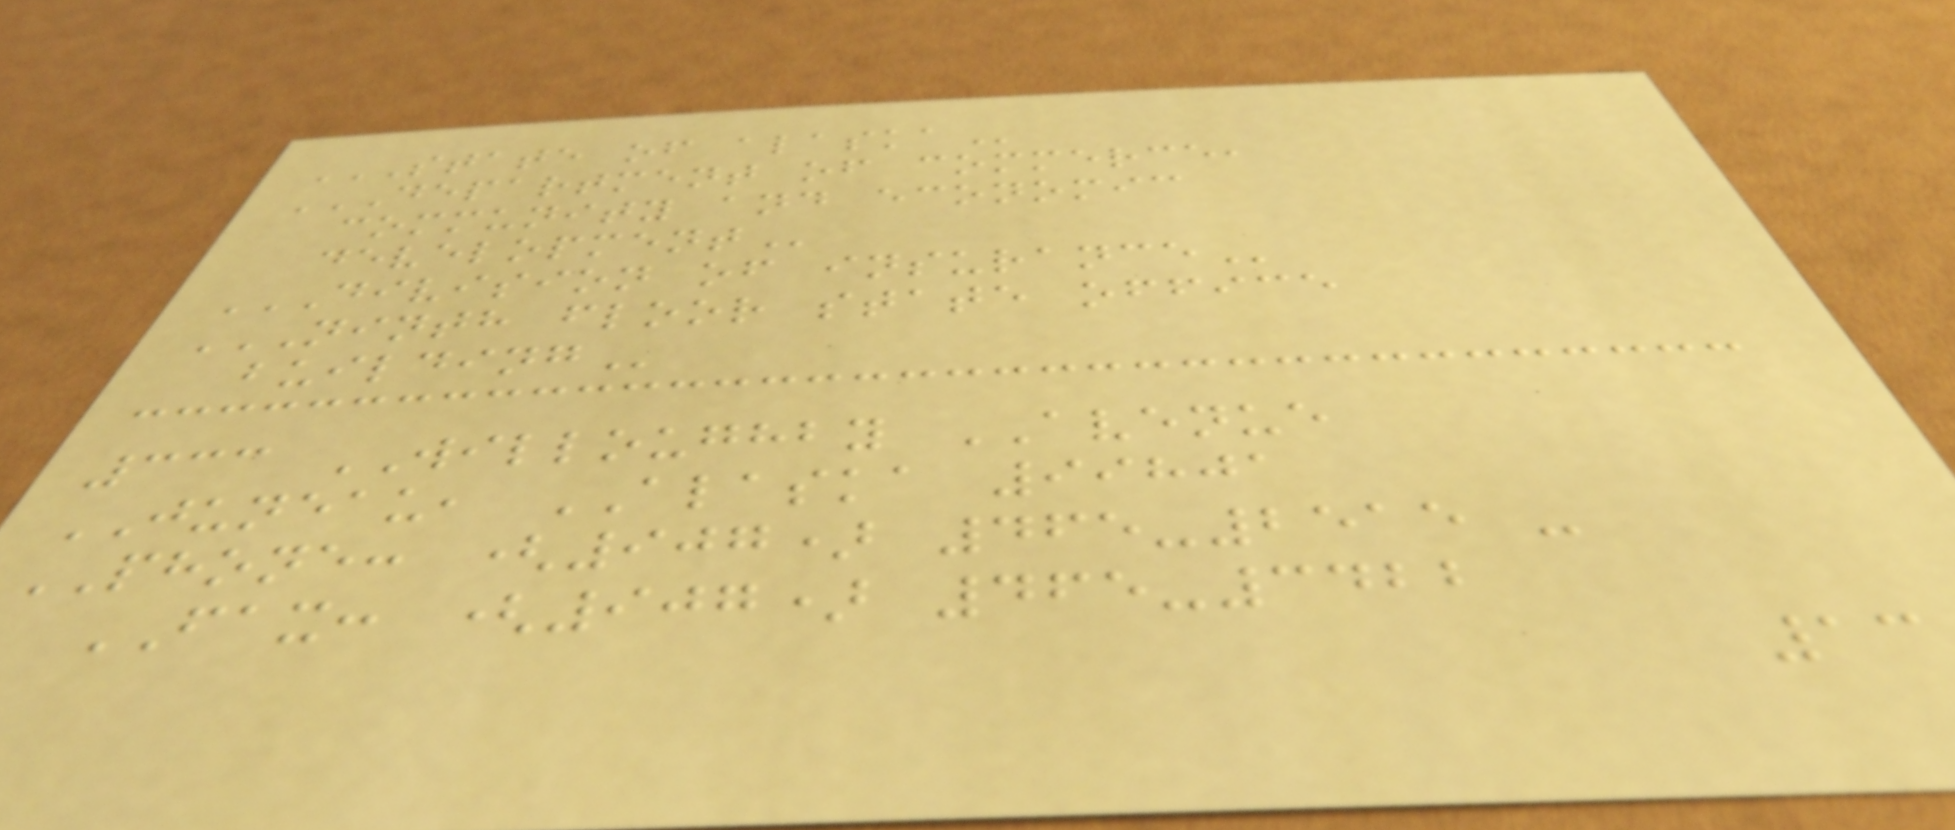STATE OF ALASKA
DEPARTMENT OF COMMERCE,
COMMUNITY AND ECONOMIC
DEVELOPMENT
DIVISION OF INSURANCE
NINTH FLOOR STATE OFFICE
BUILDING
333 WILLOUGHBY AVENUE
JUNEAU, ALASKA 99801
PHONE: (907) 465-2515 -
FAX: (907) 465-3422
13
